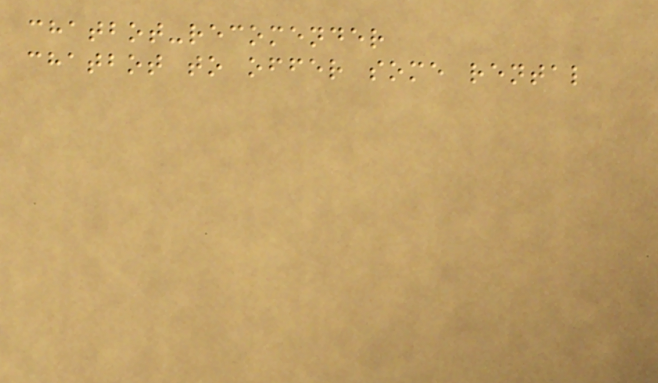chatbot-recomender
chatbot to offer some rental
